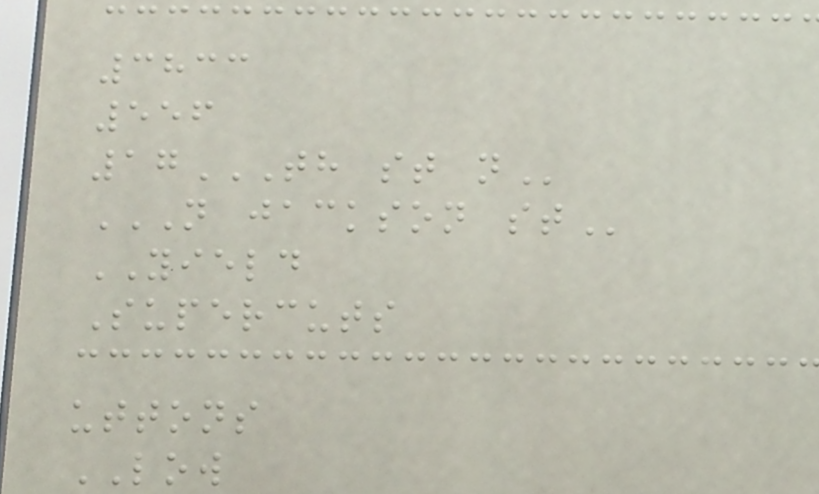3833
556
17TH ST N
N JACKSON ST
YIELD
Supercuts
uttons
LOW
